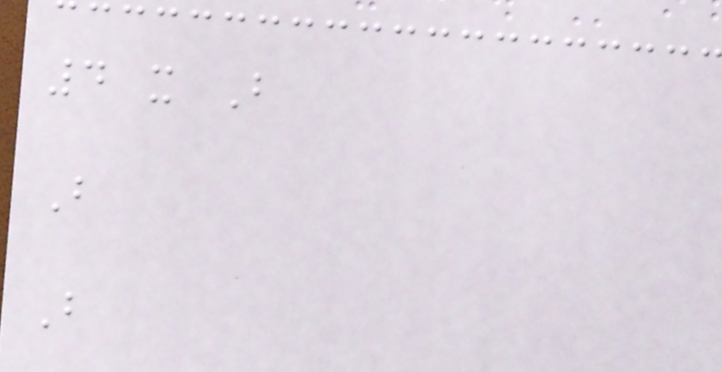4 x B
B
B
